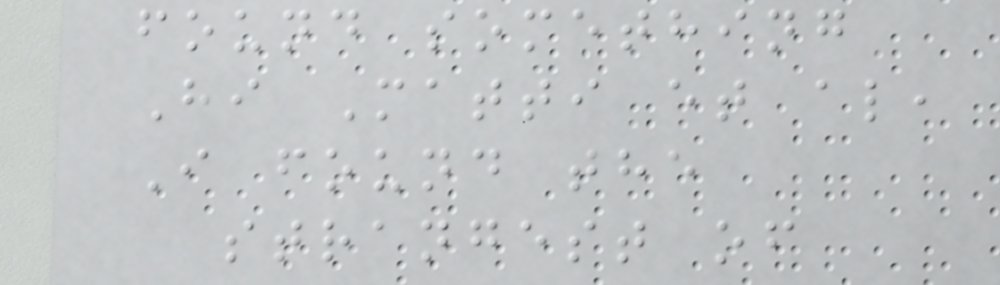found something
Hi Matti et al,
I found the
strangest of
